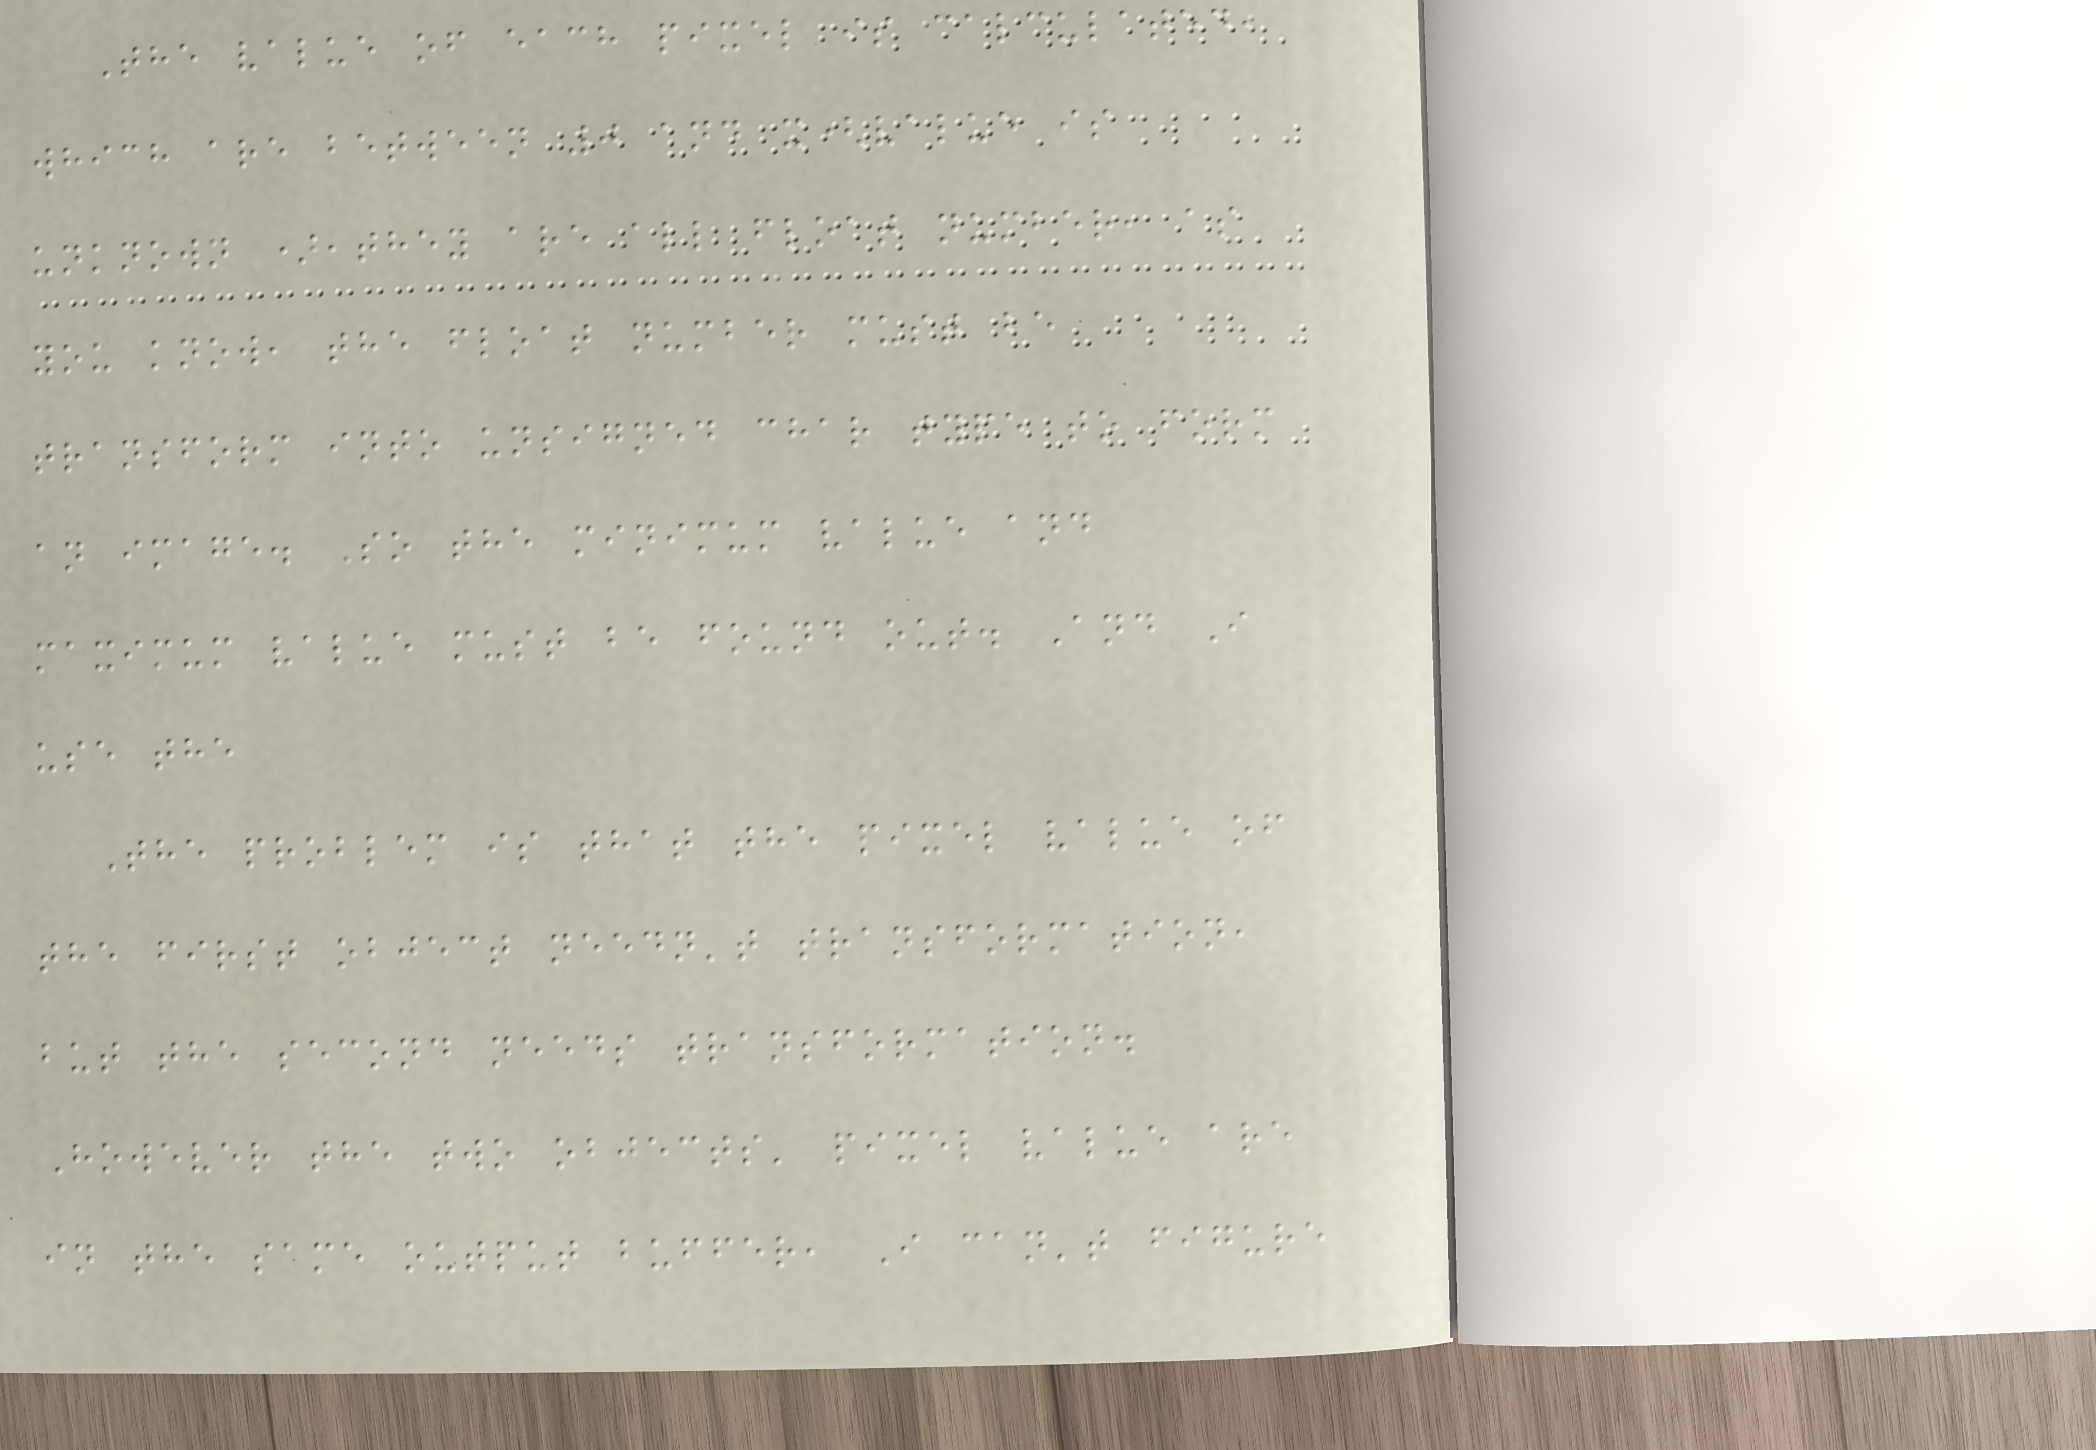The value of each pixel is calculated,
which are between 0 and x(value is
unknown ),they are all float number, as
you know, the float number must be
transform into unsigned char type to form
an image. So the minimum value and
maximum value must be found out. And I
use the
The problem is that the pixel value of
the first object needn't transformation,
but the second needs transformation.
However the two objects' pixel value are
in the same output buffer, I can't figure
